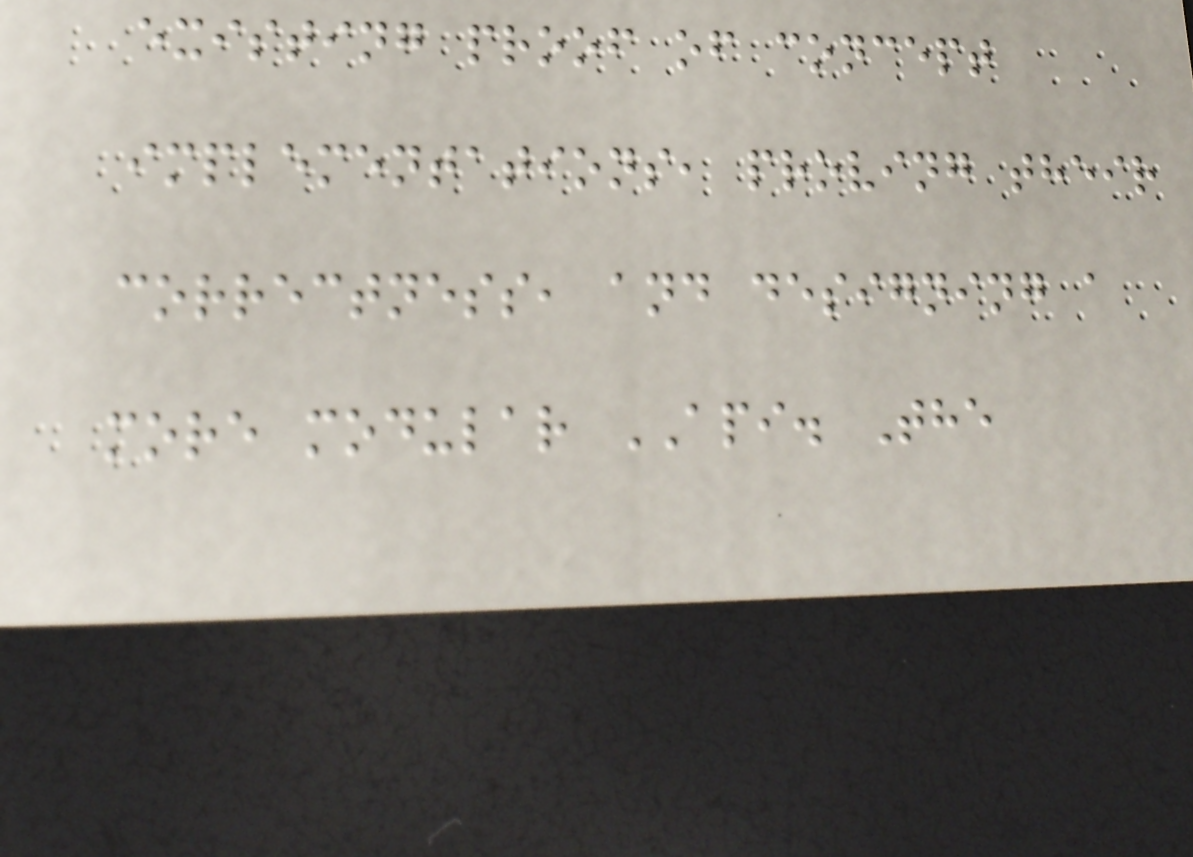existing proof of concept
implementations, proving their
correctness, and designing a
more modular API. The
